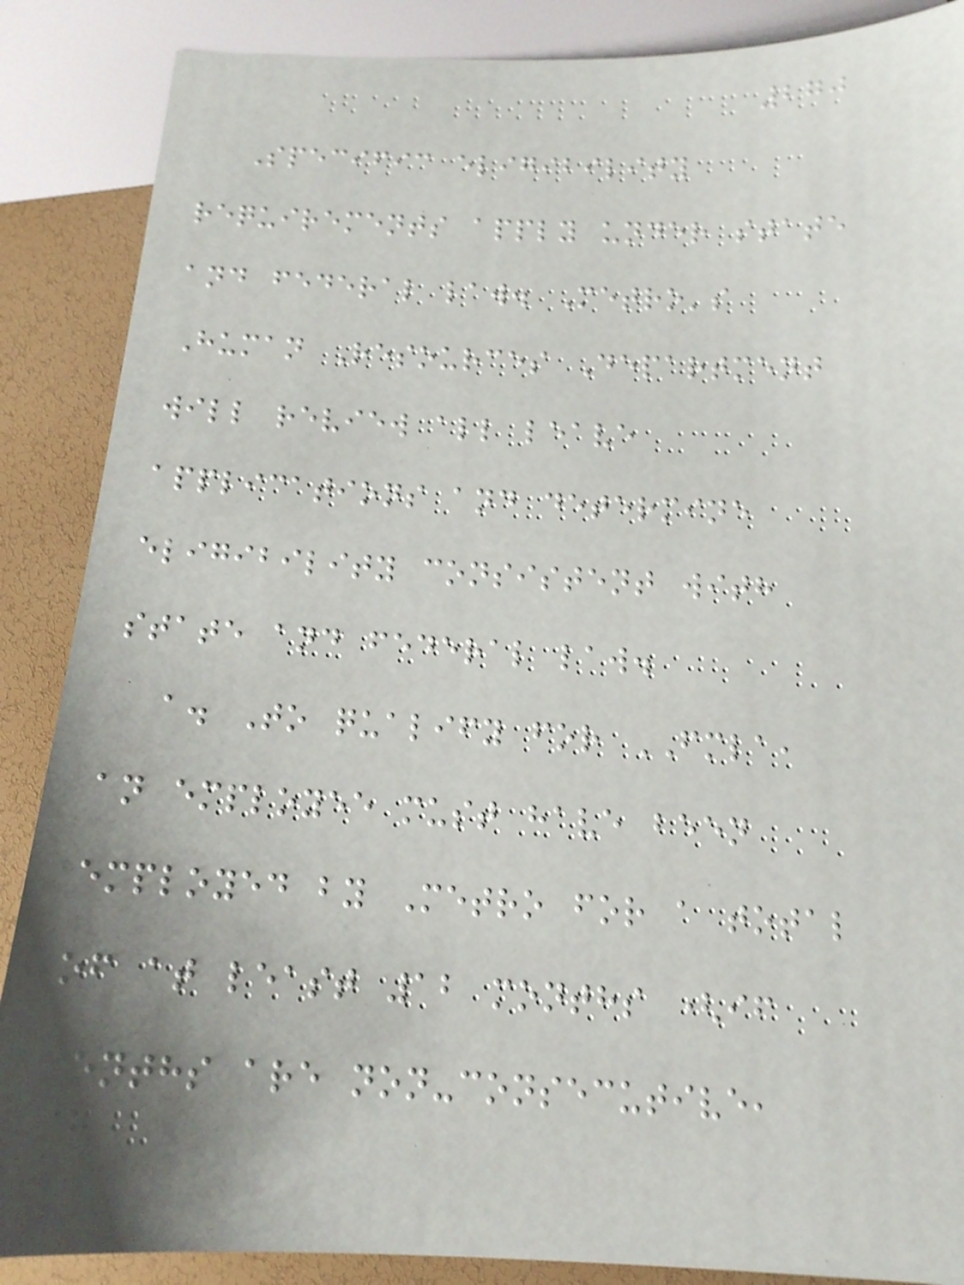270
Specific eligibility
requirements apply under state
and federal law. Metro's
Human Resources Department
will review all leave
applications and determine
eligibility consistent with
state and federal law.
a. To qualify for FMLA,
an employee must have been
employed by Metro for a total
of at least 12 months (if
months are non-consecutive,
